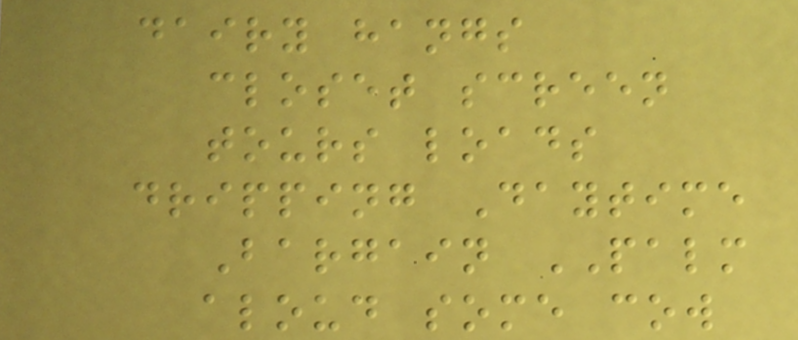dairy hangs
closet screen
tours loads
dripping Daytime
Bargain PALM
aloud some cow
